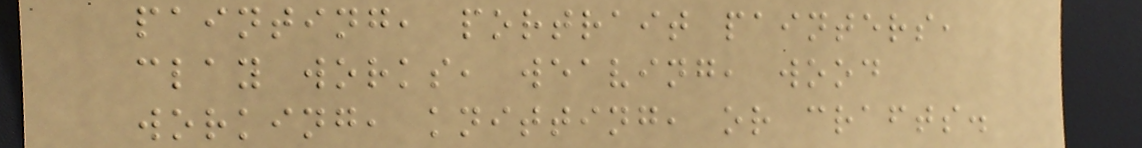painting, portrait painters,
clay works, weaving, wood
working, knitting, or crafts.
